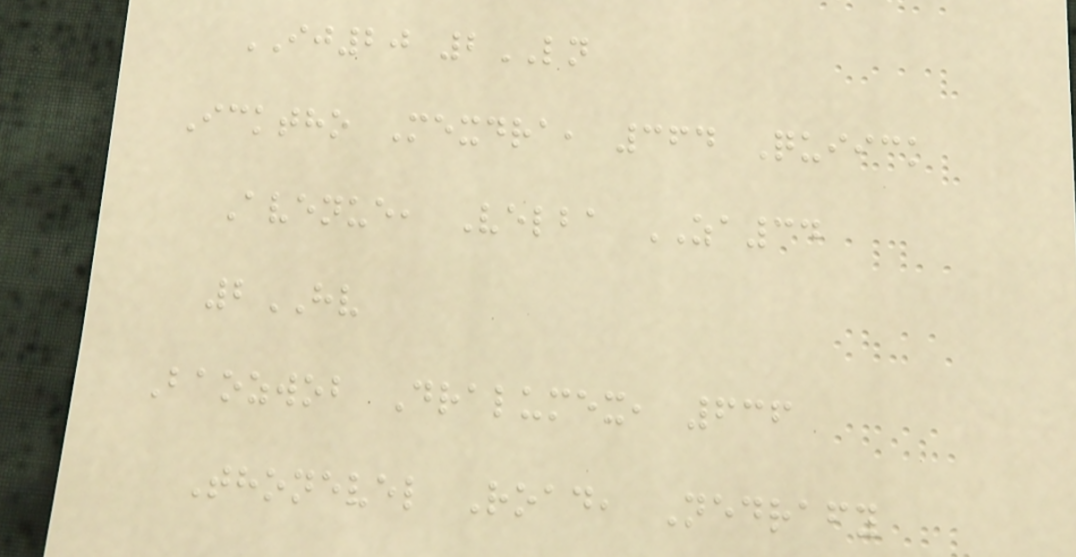IJ20 2LN
Icktho Mexdra, 364 Quiick
Avenue, Velba ZA34
2HV
Baozwob Dralumex, 636
Thonevel Road, Nedrafy
